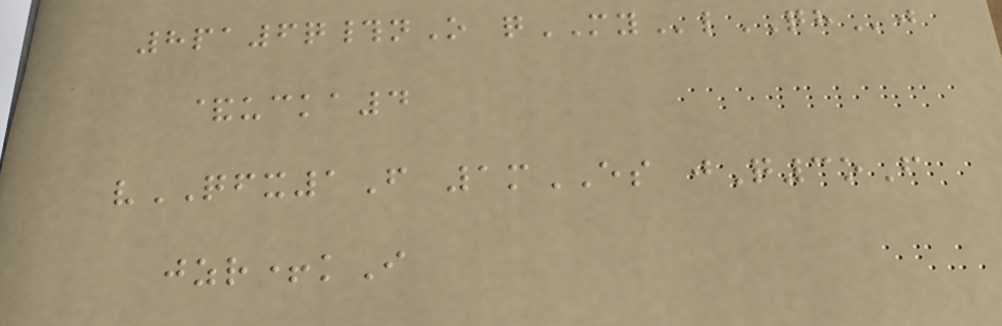8pa6q#nO qMYlQHj
&ucka4
vQFX1F 1mES jQ3oF
jzr+kI
